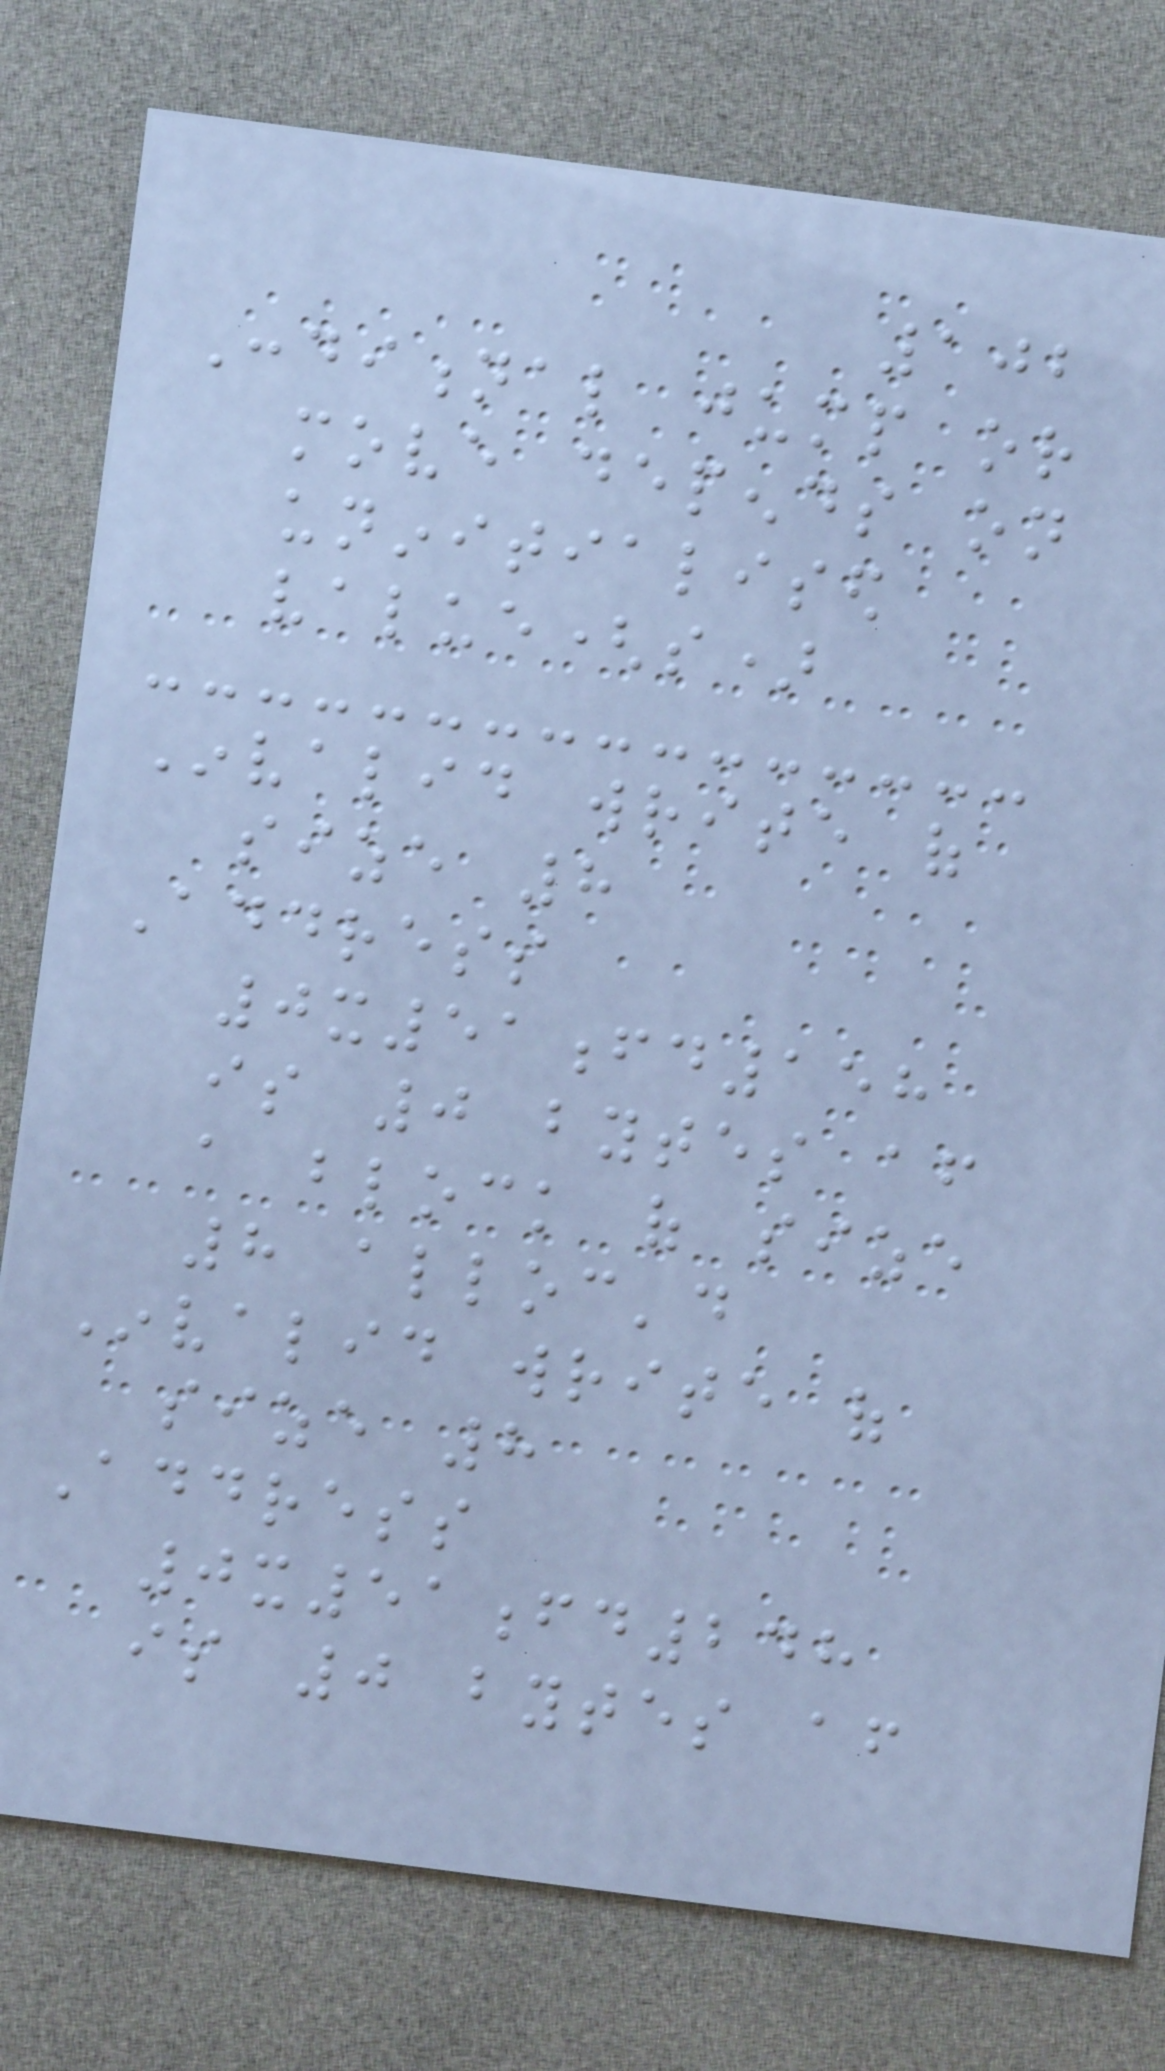102
Conditional jump or
move depends on
uninitialised
value(s)
Invalid write of
size 8
Address
0x51fd158
is 0 bytes after
a block of size
8 alloc'd
Invalid write of
size 8
Address
0x51fd248
is 0 bytes after
